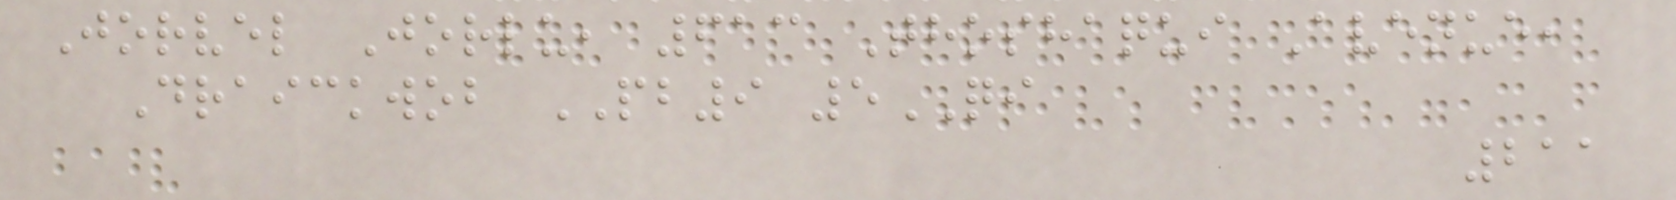Jorvel Jorlu, 613 Thoshaqui Avenue,
Draickwob PB9 5QI
211
